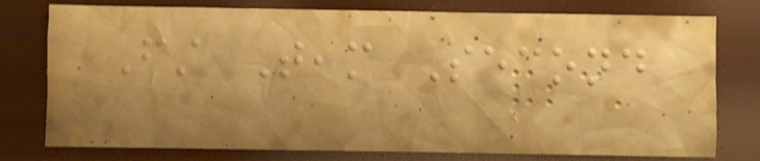First Team Second
